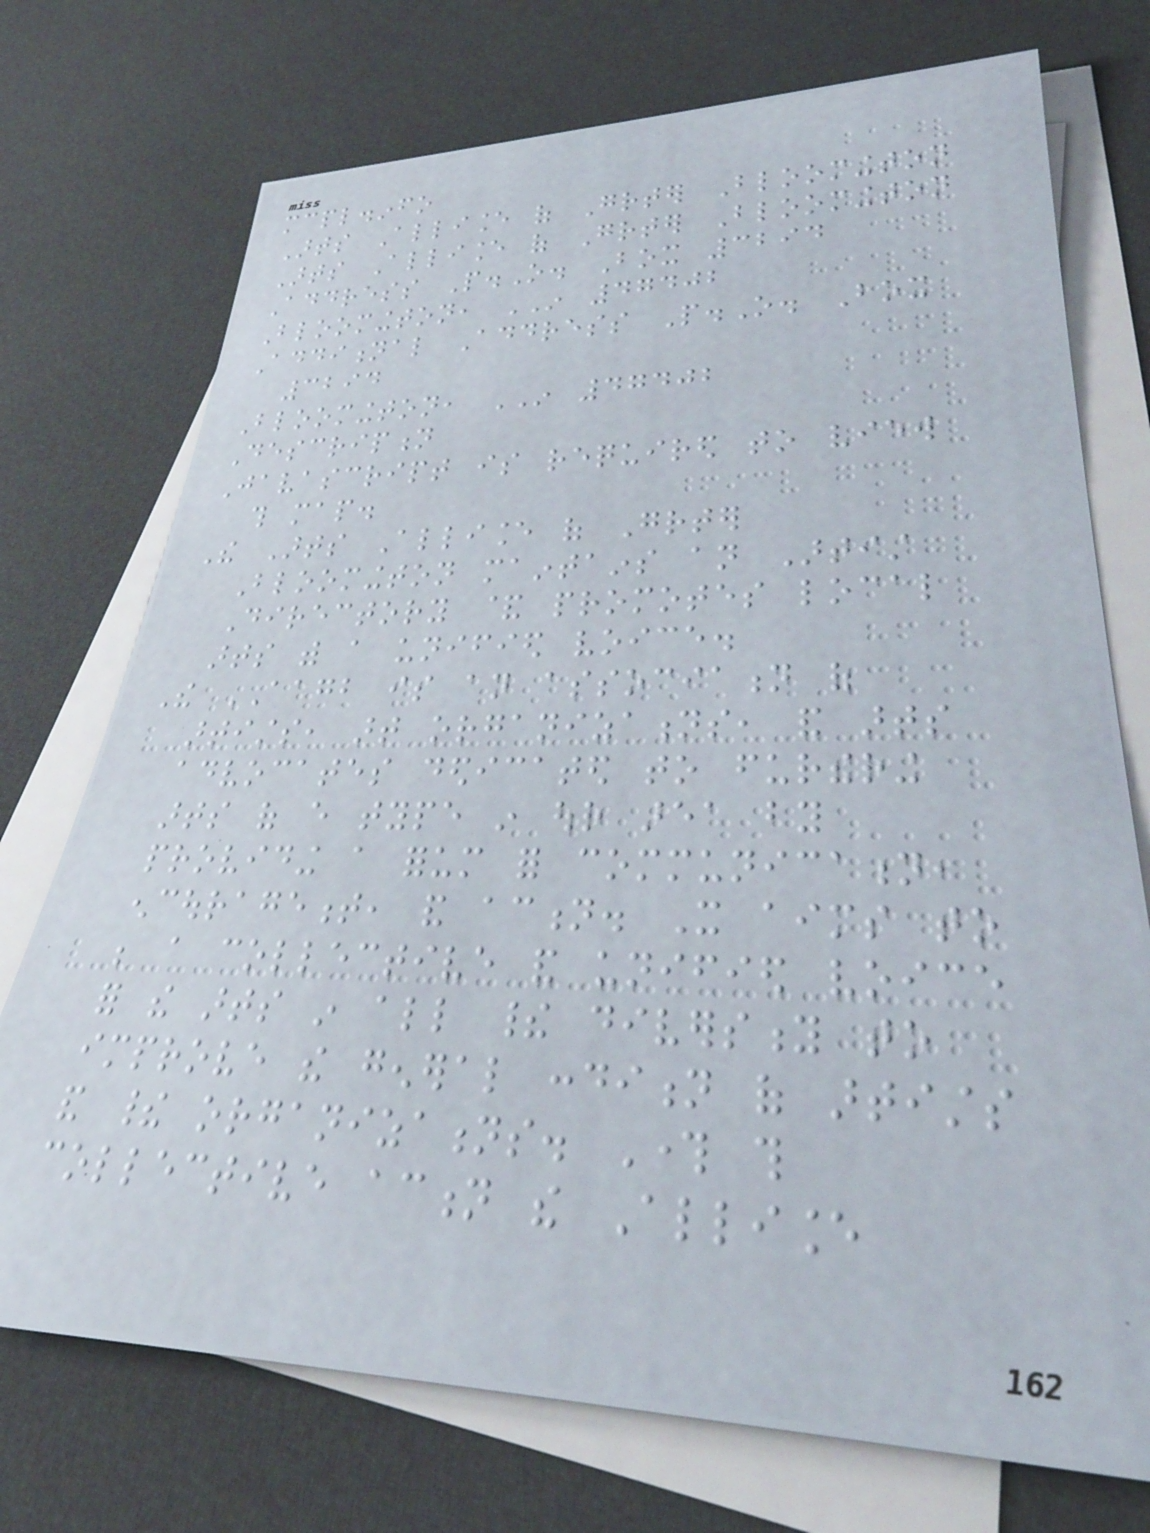mcpl.info
Arts Alliance of Greater Bloomington
Arts Alliance of Greater Bloomington
Address P.O. Box 3294
Bloomington, IN 47402
Additional Address P.O. Box
3294
Bloomington, IN 47402
Description
Javascript is required to view
this map.
The Arts Alliance of Greater
Bloomington maintains an Artist
Directory & promotes local
arts with a unified voice.
The AAGB is an association of
artists, art organizations, and arts
advocates dedicated to furthering
arts of every type in our area by
providing a forum for communication,
encouragement, and action. It aims to
be a collective and unified voice
for the arts in all their diversity to
improve the general condition of artists
and their organizations. Through this
collective action the Alliance
